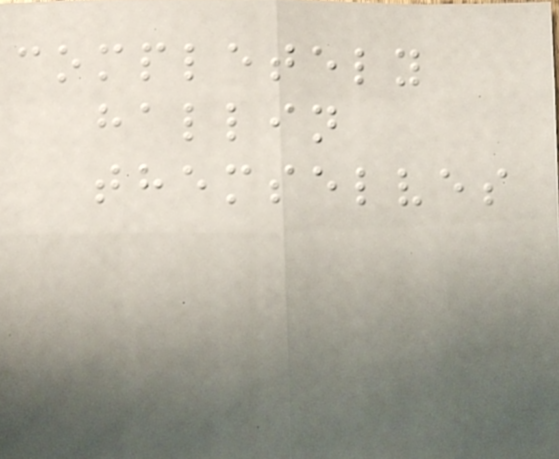completely
hallin
themselves
